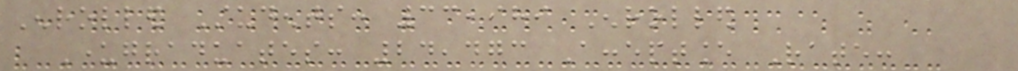Enrolled Students: 33,989 Enrolled
Undergraduates: 24,473 Acceptance Rate:
